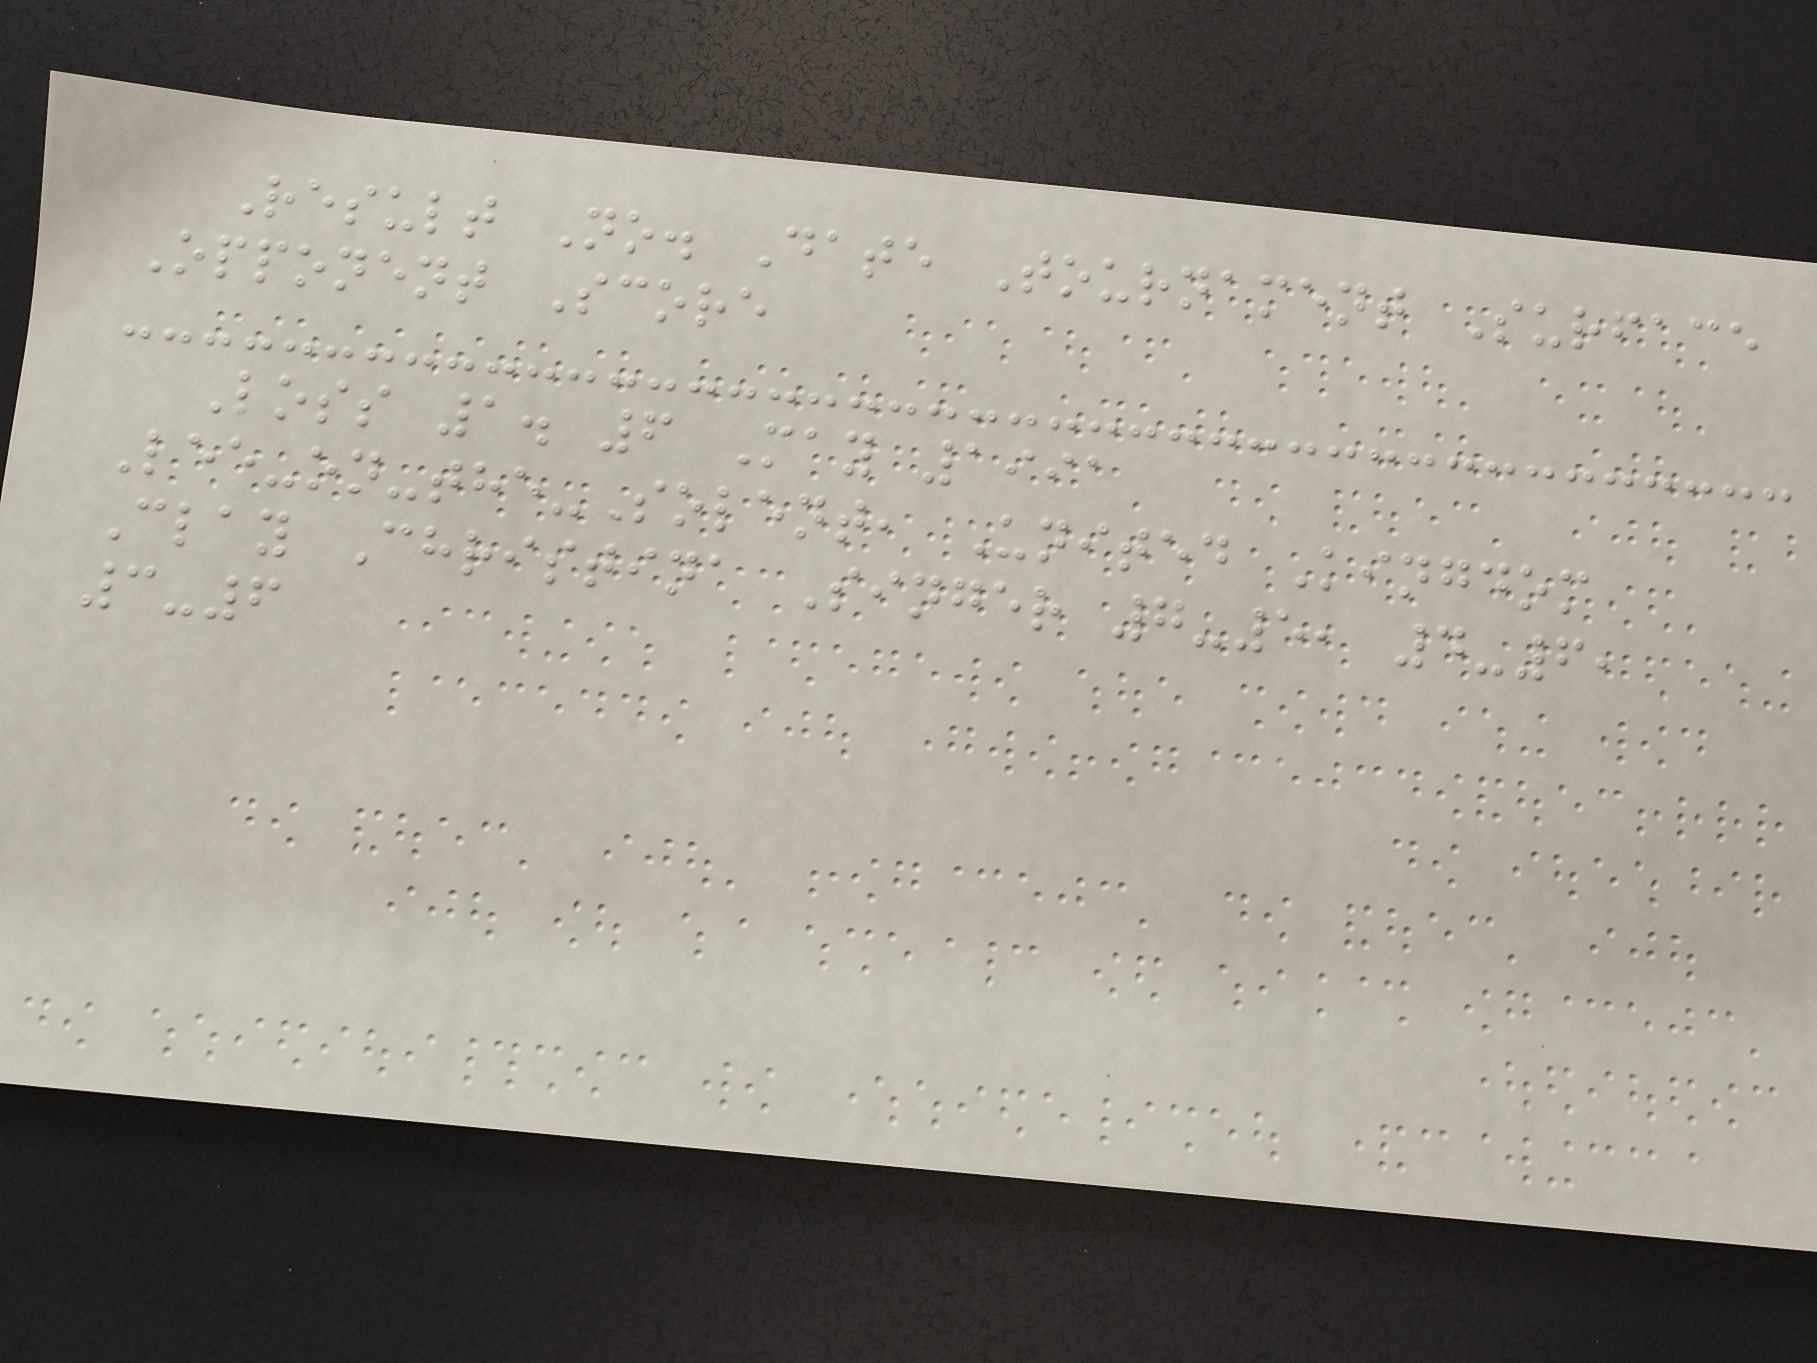Result No. Date Tournament Surface
Opponent Score
Loss 1. 6 May 1991
Lee-on-the-Solent, United Kingdom
Clay Christina Singer 7-5, 4-6,
3-6
